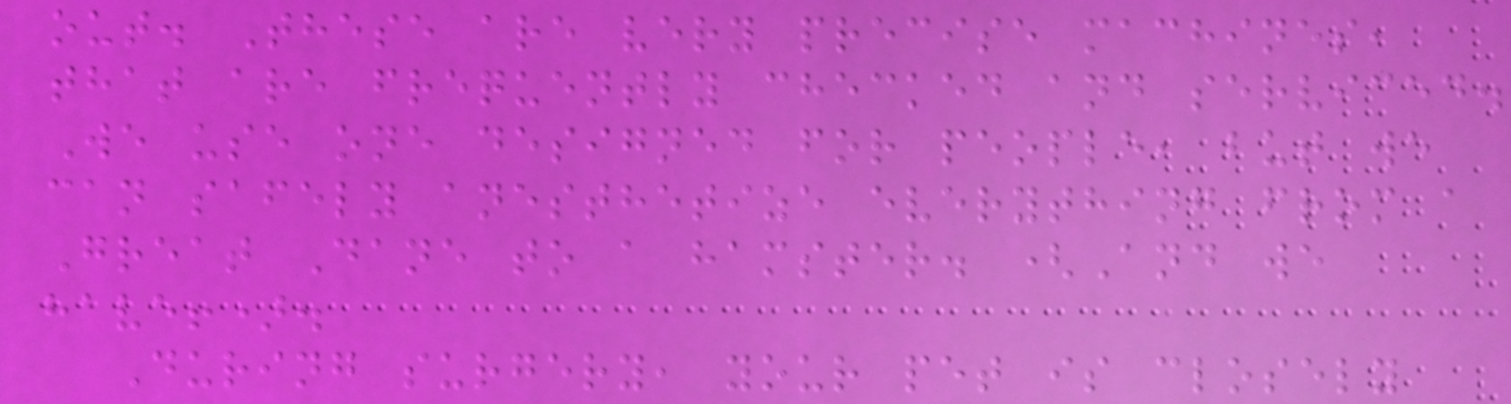out. These are very precise machines,
that are frequently checked and serviced.
We use one designed for people, but we
can safely anesthetize everything from a
Great Dane to a hamster. (And we
have!).
During surgery, your pet is closely
